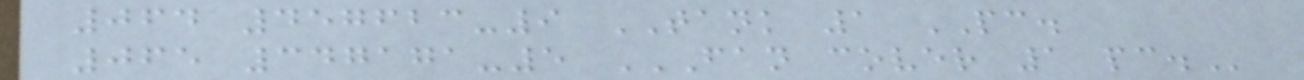064 457623-9 TANK 1 PC.
065 347171-5 FAN COVER 1 PC.
